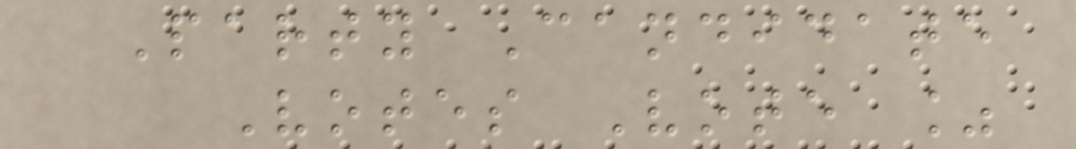Party Candidate
Votes Vote %
